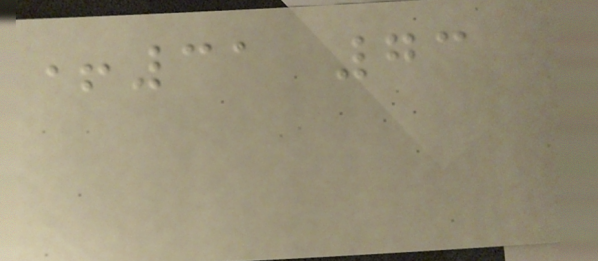+31 73
